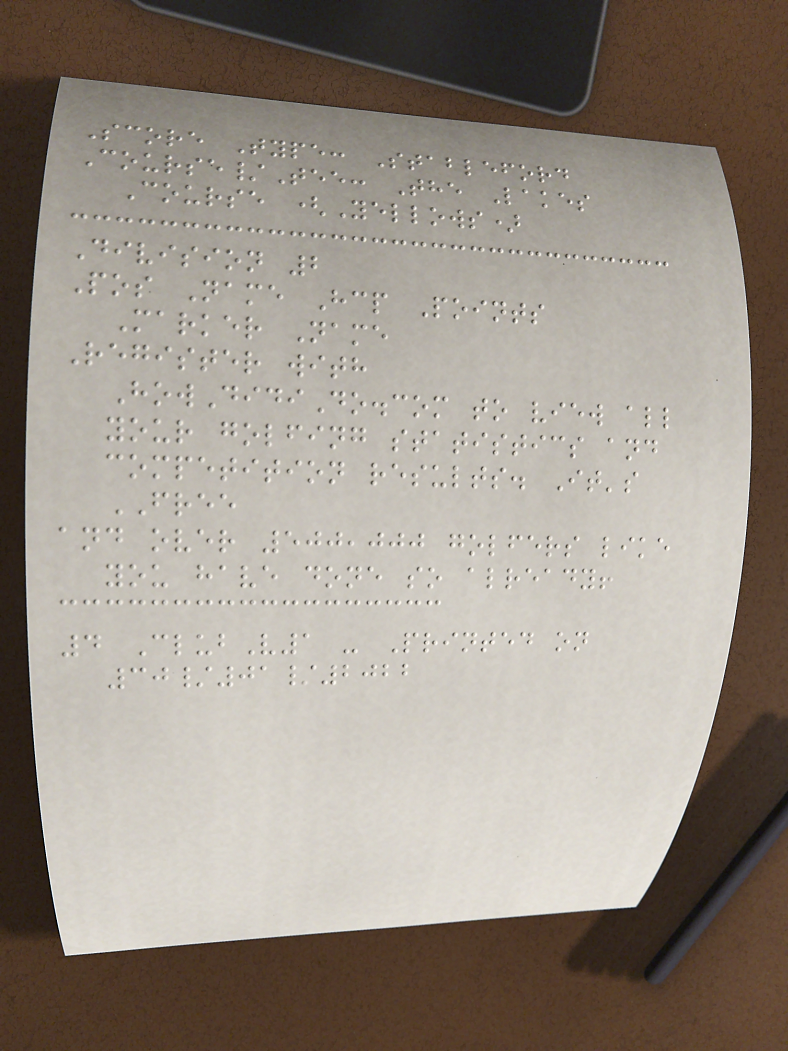Score Type: Stableford
Course/Tee: The Lakes
Course (Yellows)
Division 2
Pos Name Hcp Points
Marker Name
Register with
HowDidiDo.com to view all
your golfing statistics and
competition results. It's
FREE
and over 500,000 golfers like
you have done so already!
4 ClubV1 - Printed on
30/01/2022
